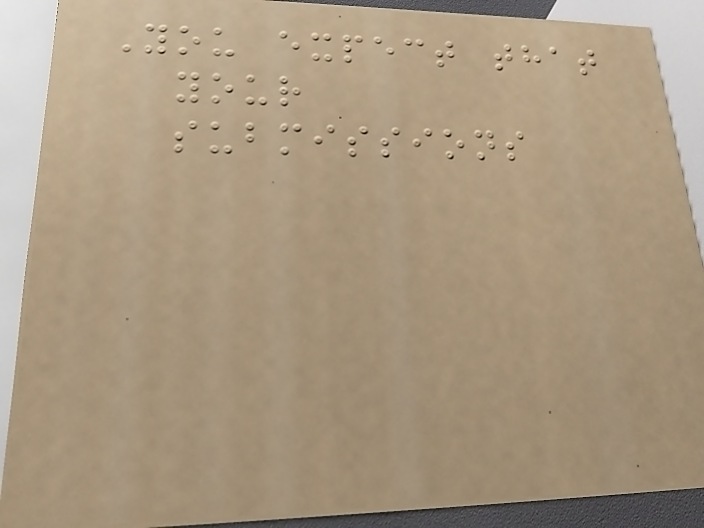You expect that
your
submissions
